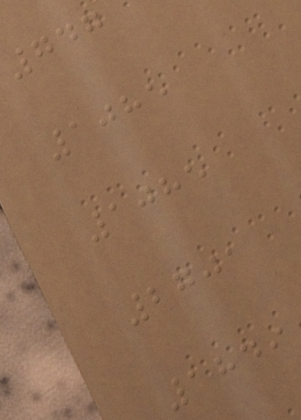747
1085
1085
2701
1849
